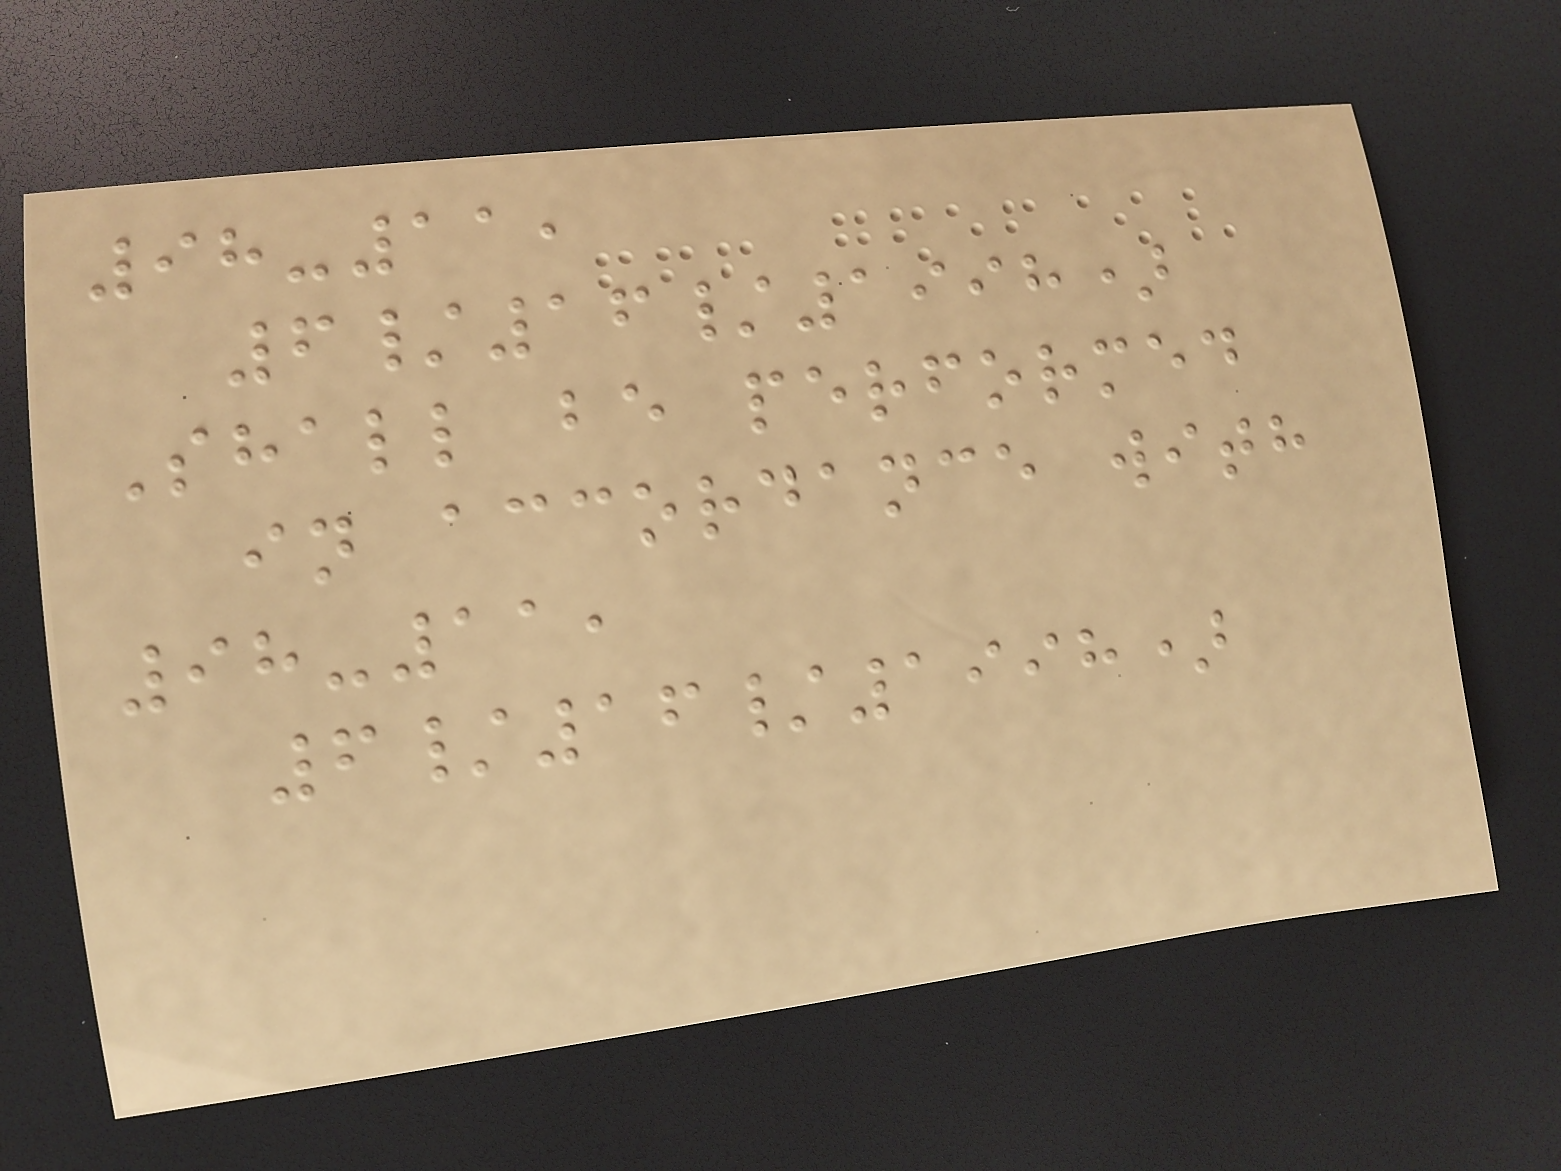98-11,
6/16/1998)
Shall be performed
in accordance with
98-11,
6/16/1998)
